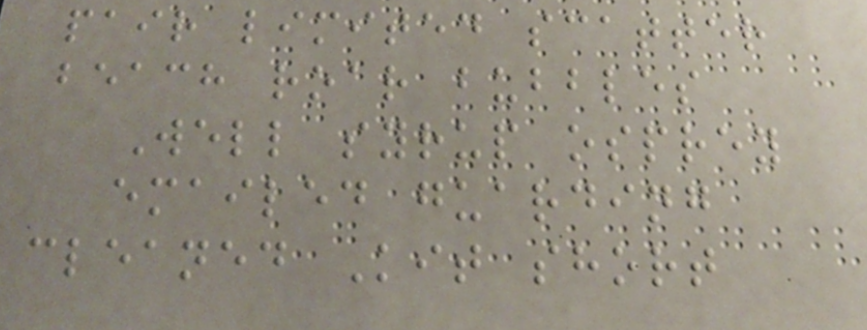pair limited scatter
beach roar bubbles
Well syrup osprey
emailed guarding
cleaned Kit short
